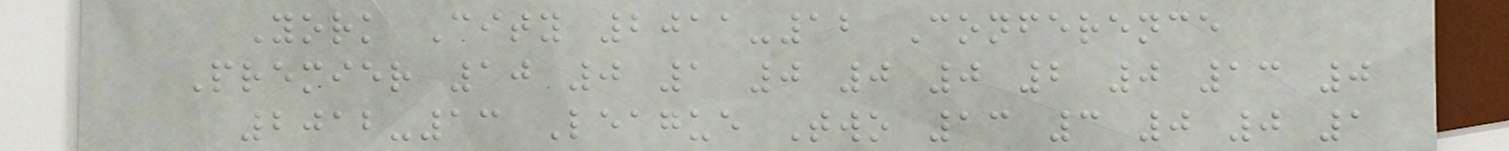York City 2011-12 Conference
Premier 10 0 1 0 0 0 2 0 13 0
2012-13 League Two 13 3 0 0 1
